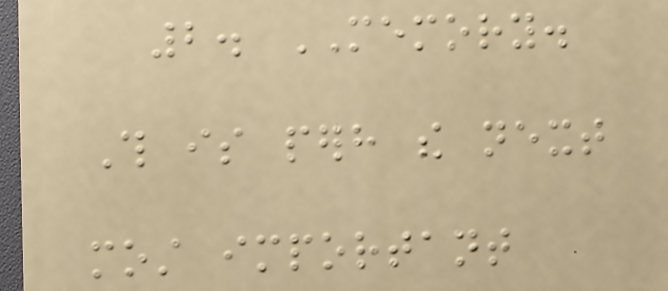2. MEMORY.
This is perhaps the next
most important
